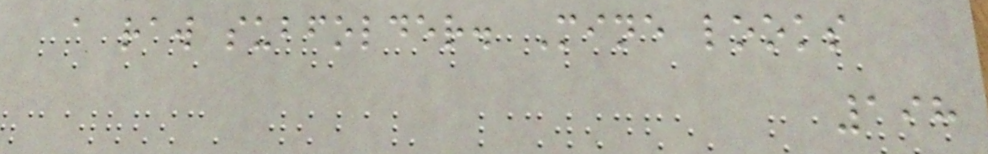a raw subfolder. Mine looks
198
